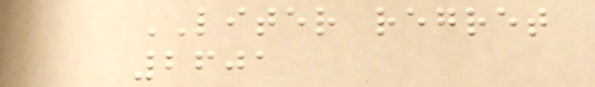LITER regret
2601
